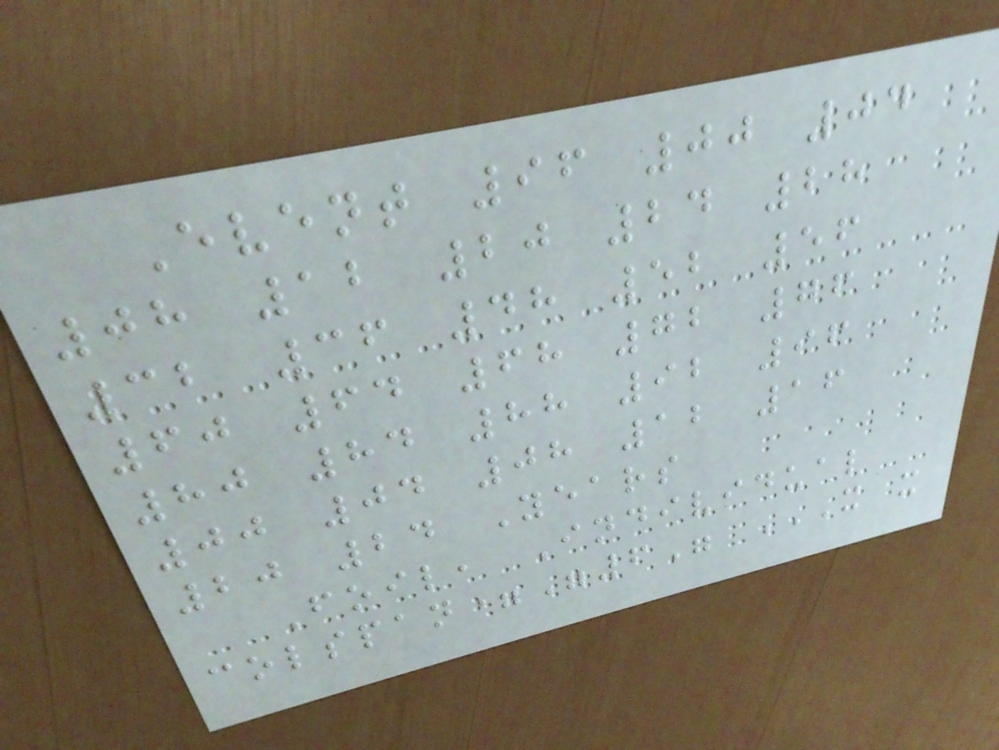Event 96 00 04
08 12 20 24 28
32 36 48 52 56
60 64 68 72 76
80 84 88 92 96
00 04 08 12 16
20 24 Years
Foil, Individual
colspan="6" X X
